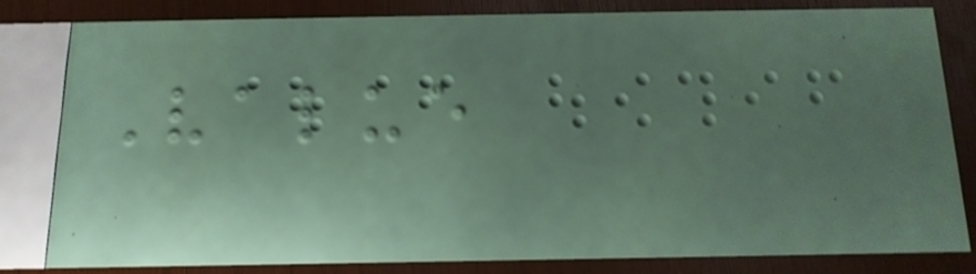Value
